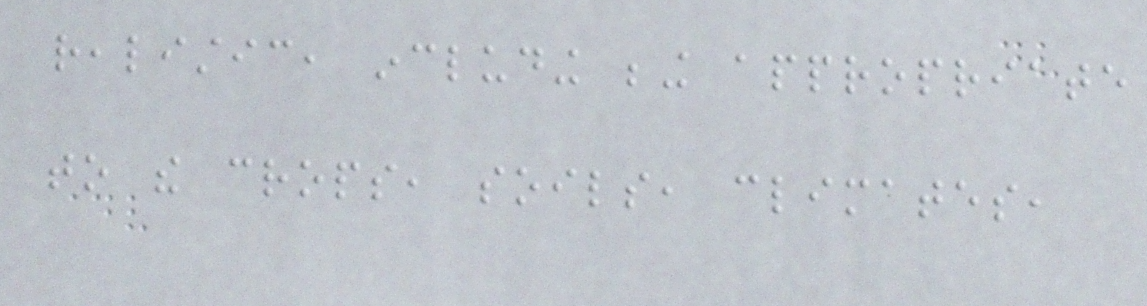realistic, including being appropriate
to the crops, soils, climates,
